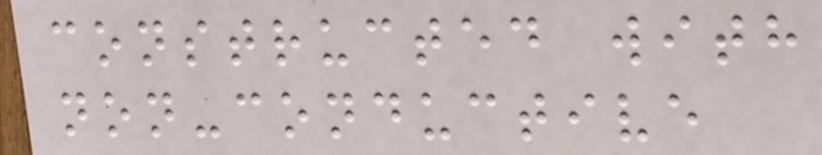constructed with
non-conductive
